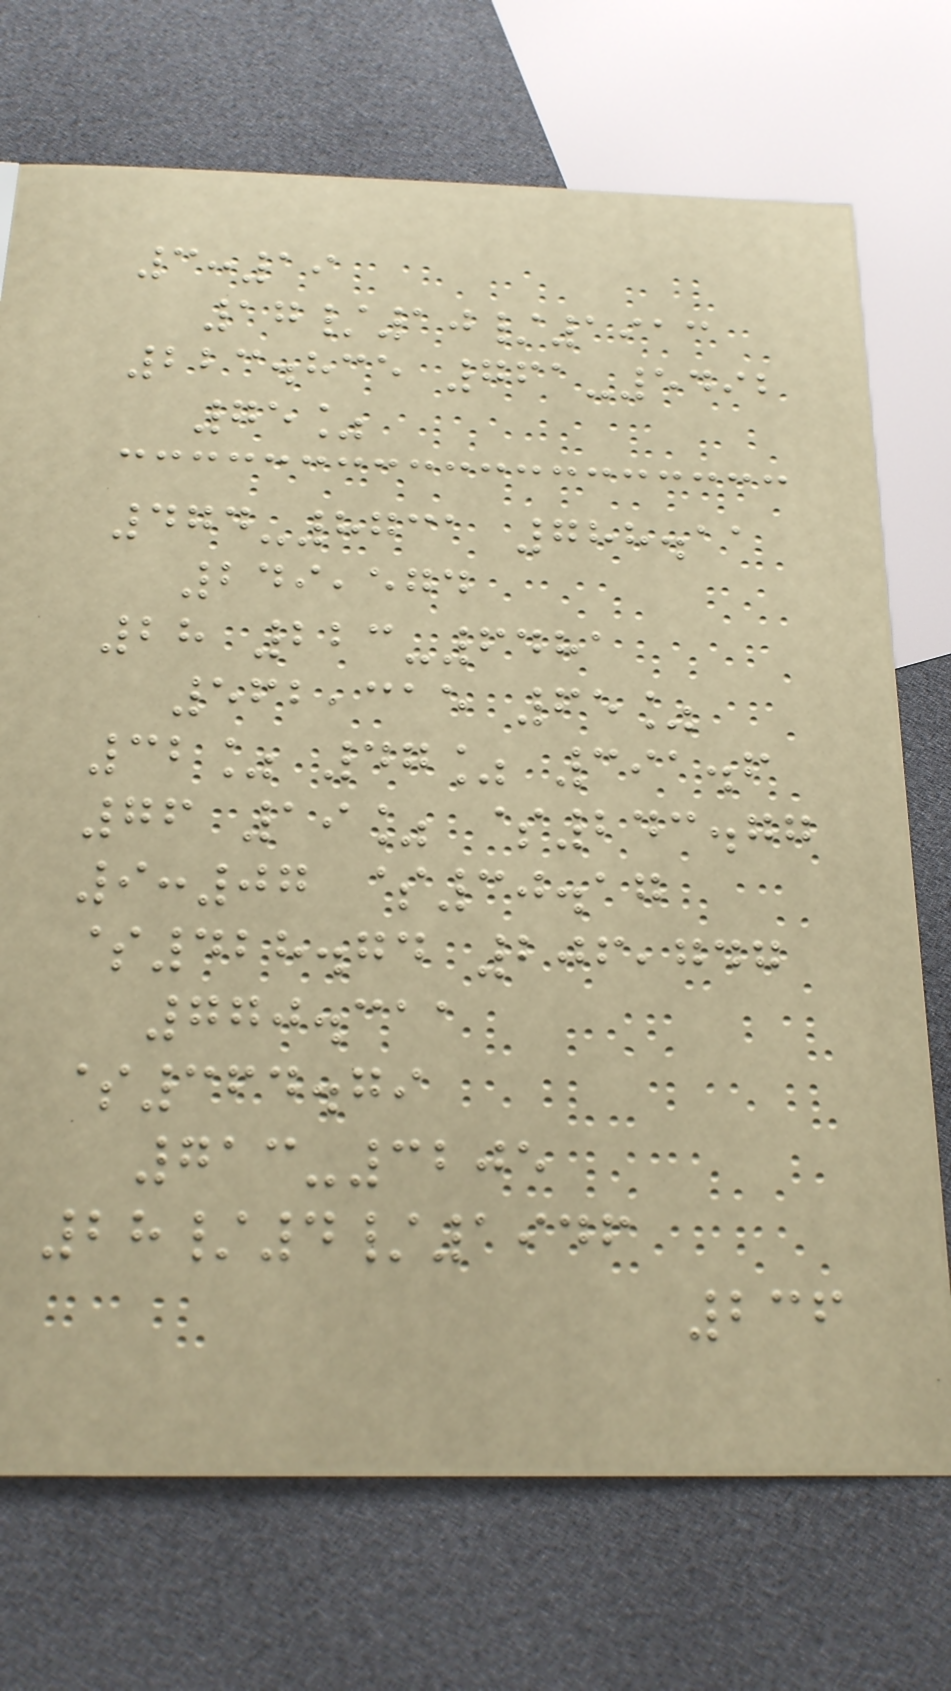3:19
17/10/1913
223.835 761-5492
75%
474-8731 788.11
249,574
28 223-6481
562,315 65%
32% 47% 391.6
76 19% $243.77
9:07 $30.17
$428.74 206,747
770.311
$364.79
713-3205
28/4/1946
236
